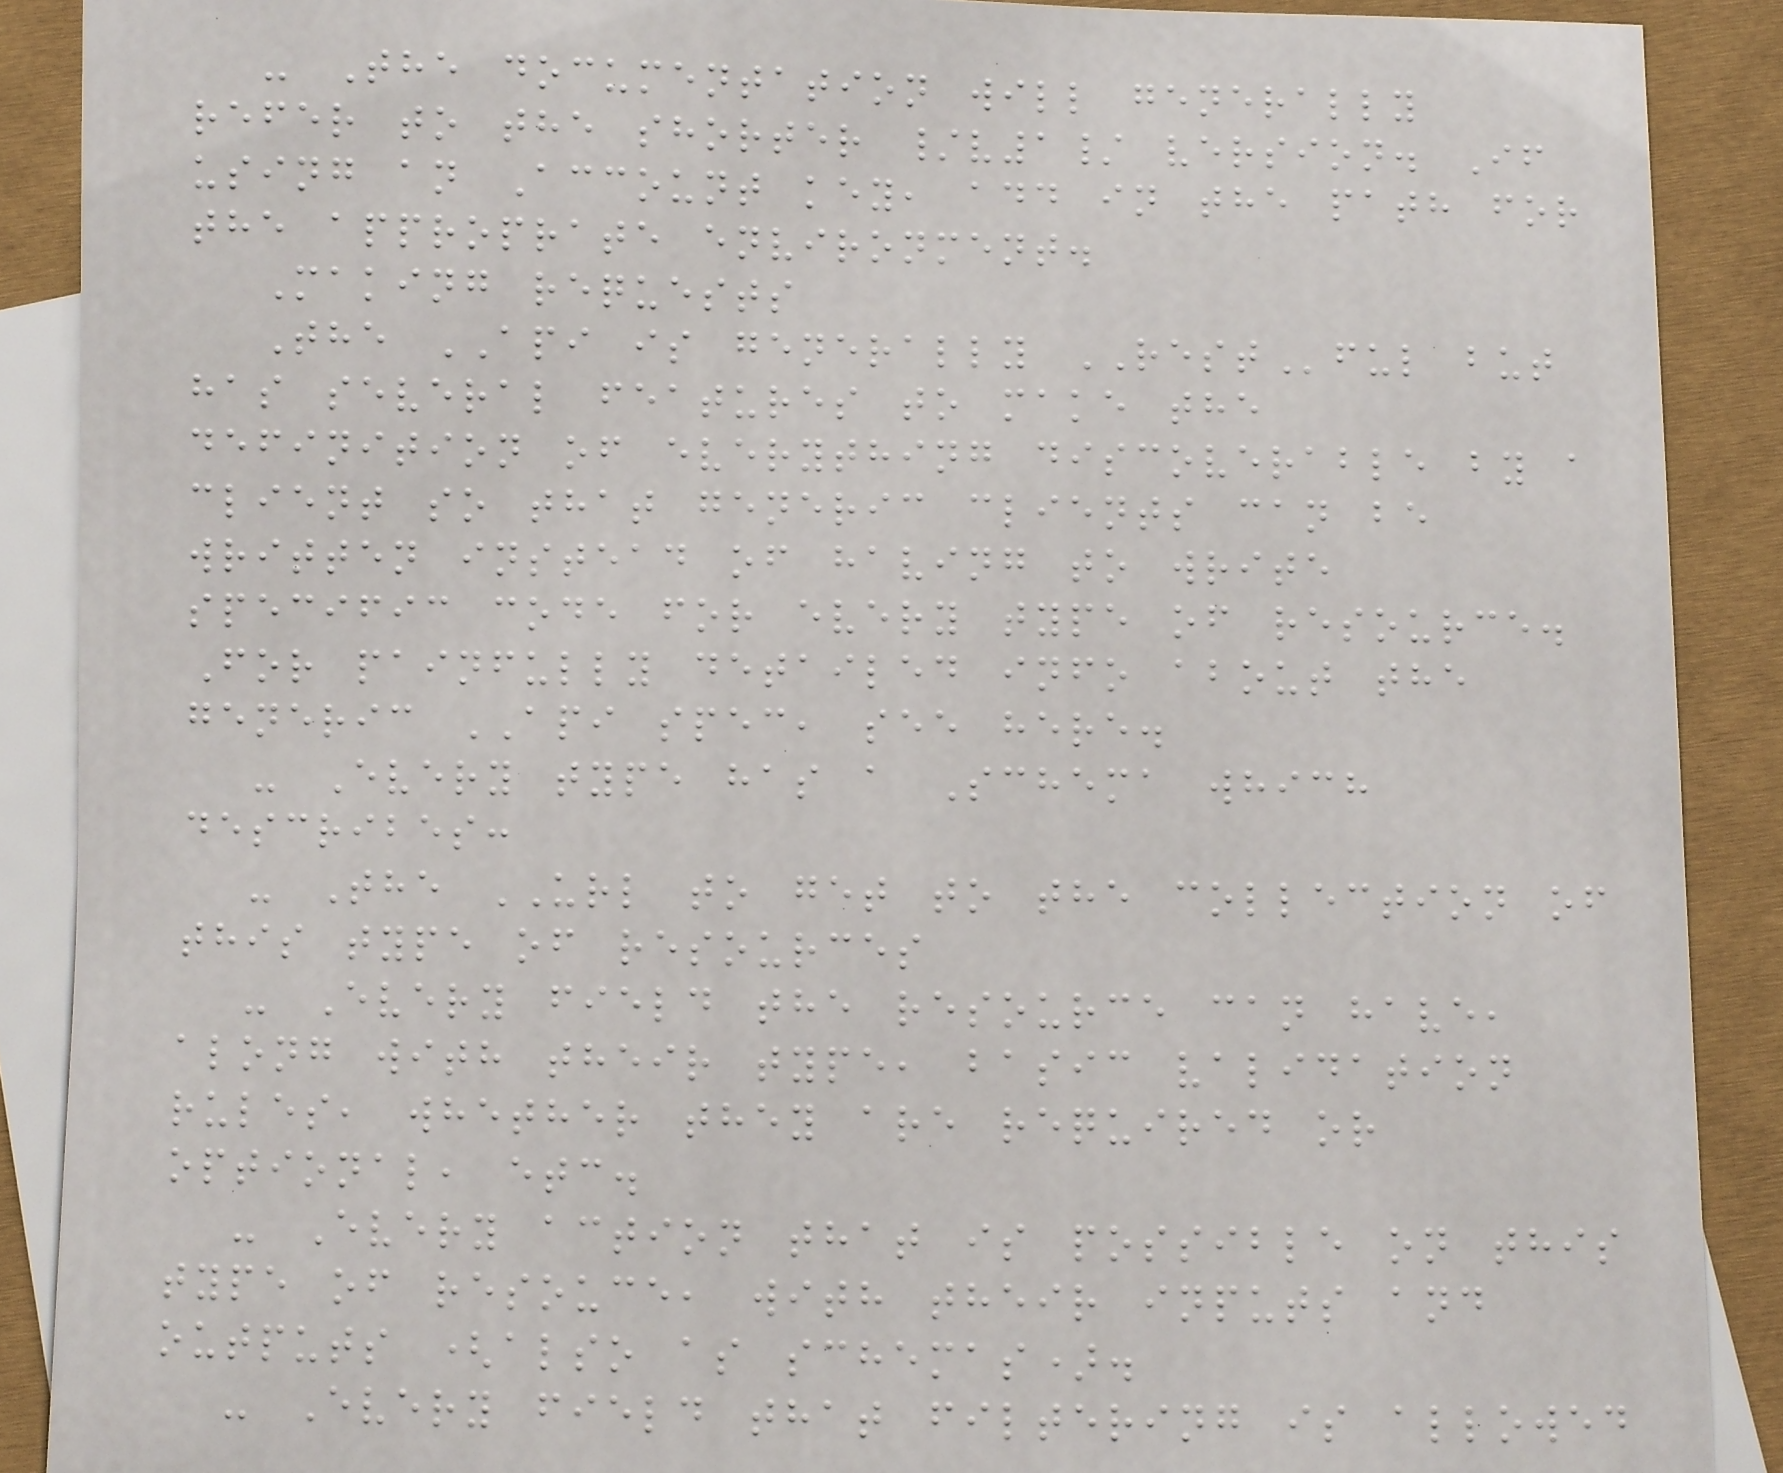- The documentation will generally
refer to the shorter /v1/ version. If
using an Account key, add in the path for
the approprate environment.
Making requests
The API is generally RESTful but
has several features to make the
definition of everything discoverable by a
client so that generic clients can be
written instead of having to write
specific code for every type of resource.
For painfully detailed info about the
generic API spec, see here.
- Every type has a Schema which
describes:
- The URL to get to the collection of
this type of resources
- Every field the resource can have,
along with their type, basic validation
rules, whether they are required or
optional, etc.
- Every action that is possible on this
type of resouce, with their inputs and
outputs (also as schemas).
- Every field that filtering is allowed
